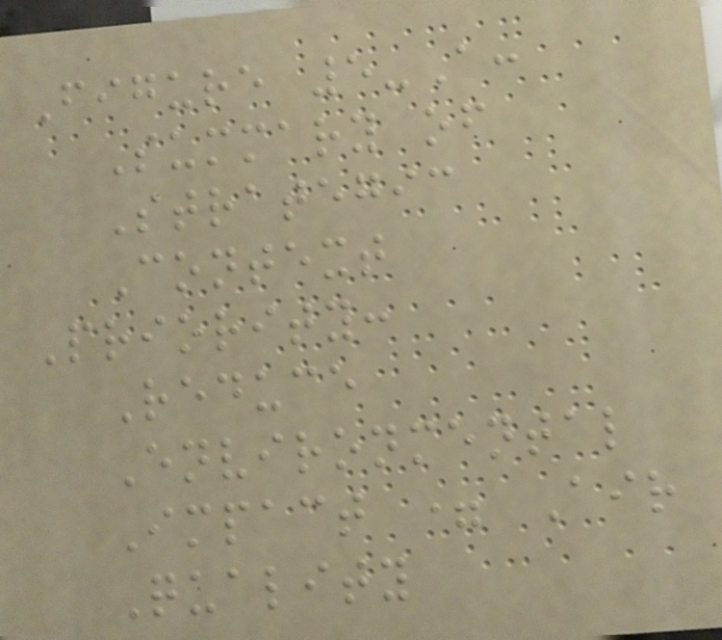Figure 5-A:
Summary of
Strategic
Context
Priority:
Reduce
Environmental
Impact = Air
Quality
